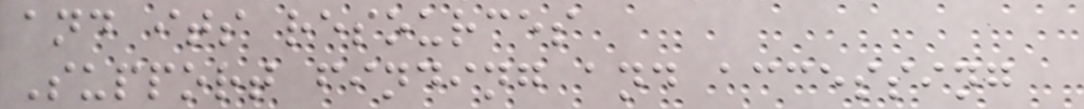and its resources
Support finding and accessing
